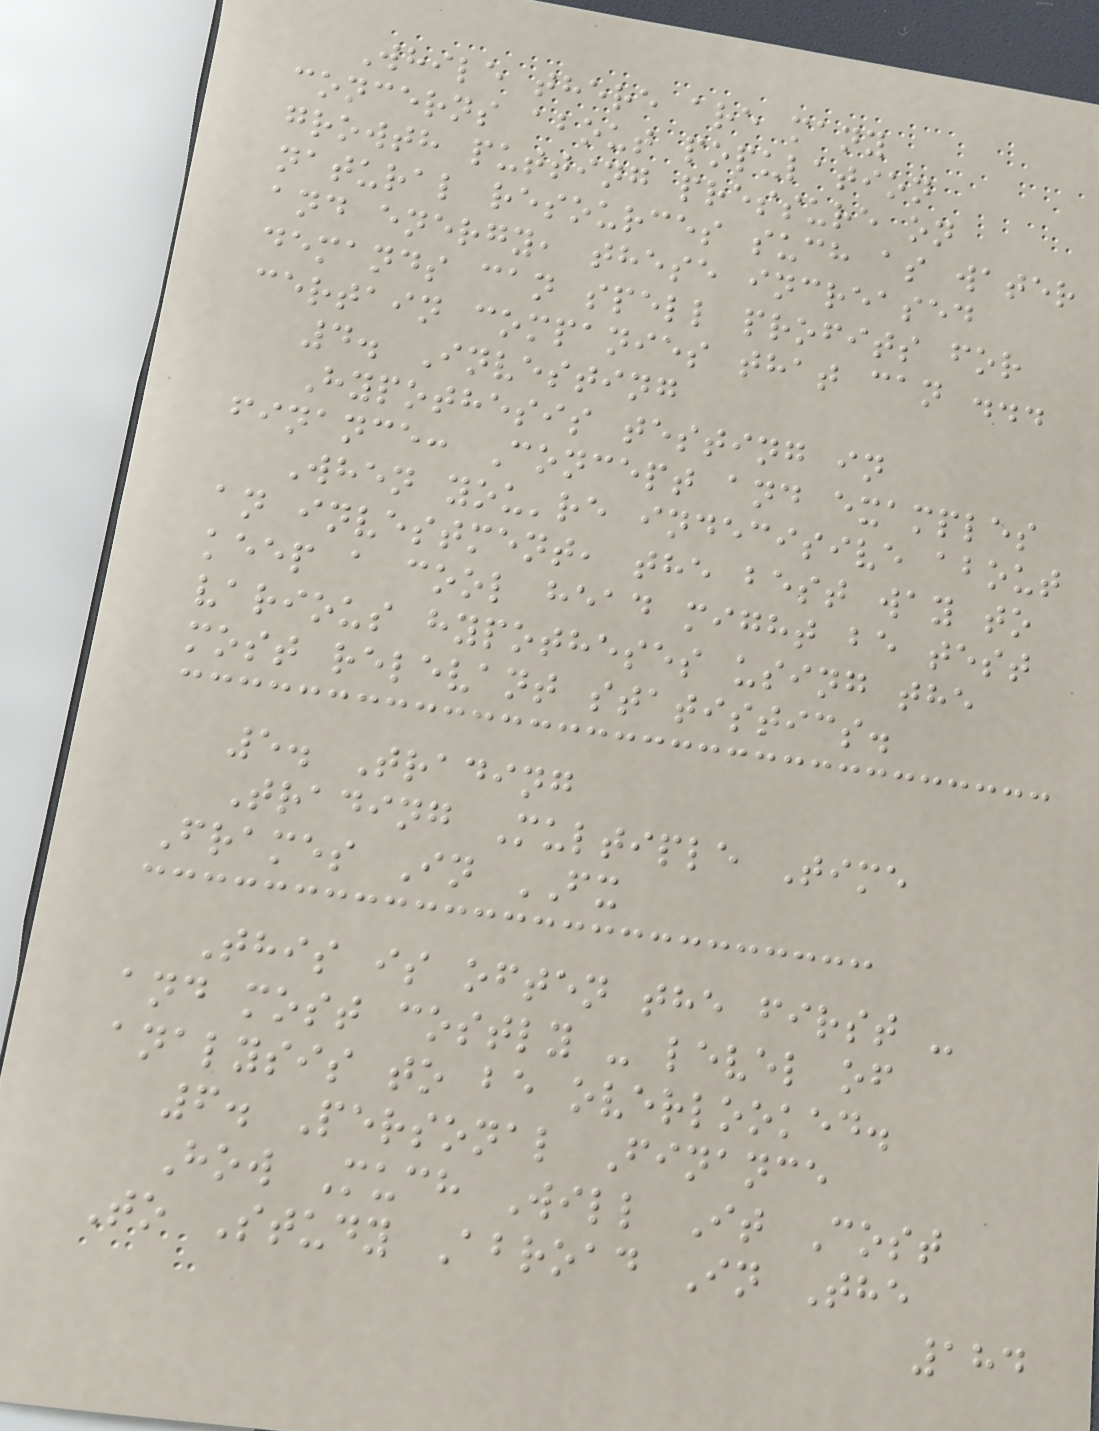While there are many
concerns about population
growth putting pressure on
natural resources such as water
and energy, these increased
demands can spell profits for
certain companies that can ...
4. Investing
Hypothesis testing in
finance: Concept and examples
When you're indecisive about
an investment, the best way to
keep a cool head might be test
various hypotheses using the
most relevant statistics.
5. Trading
Trading Multiple Time
Frames In FX
This is often the first -
and most costly - level of
analysis to be overlooked.
6. Personal Finance
How Much Will It Cost
To Study Abroad In The
184
